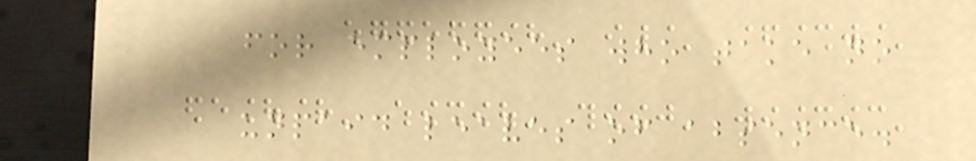for employees who take no
unpaid leaves of absence.
